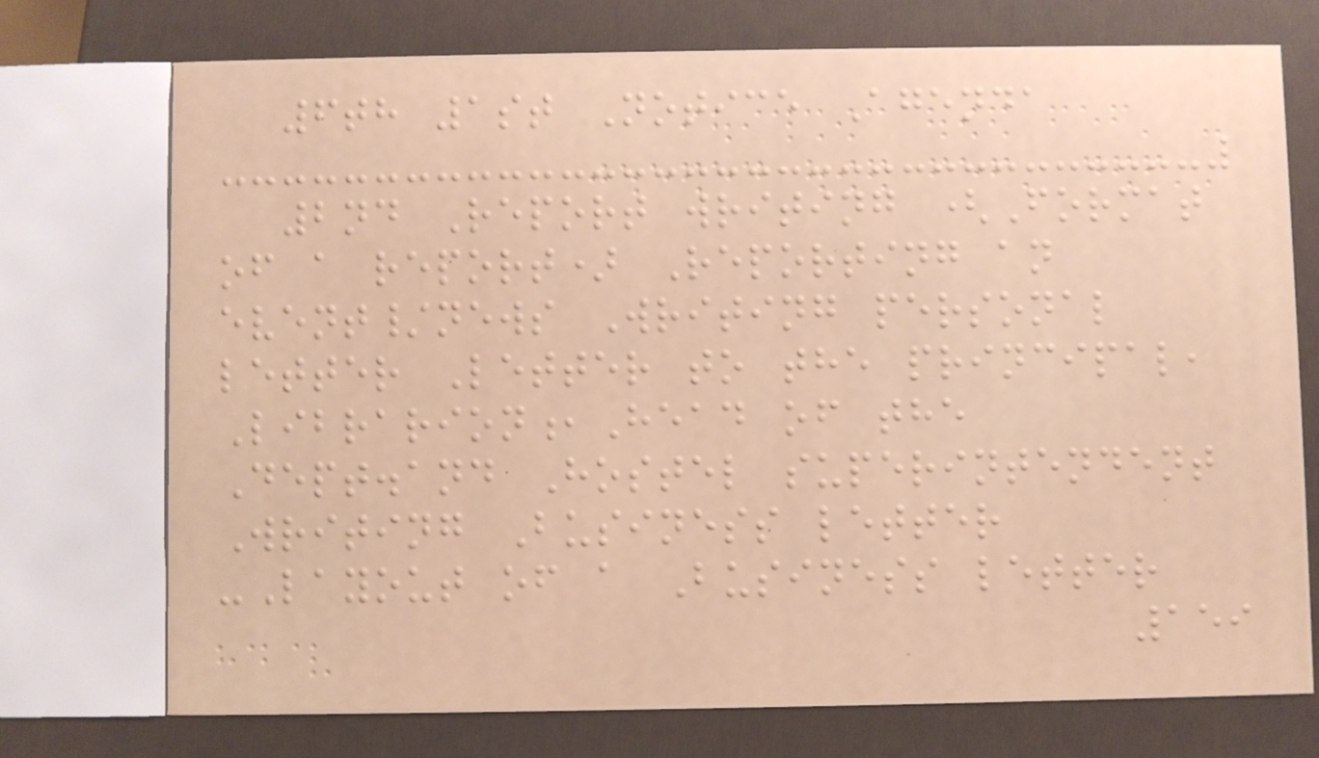6th 1st Notice Agenda
2nd Report writing (Format
of a report) Reporting an
event/news Writing personal
letter Letter to the principal,
Librarion,Head of the
Dept.and Hostel superintendent
Writing Business letter
-Layout of a Business letter
159
